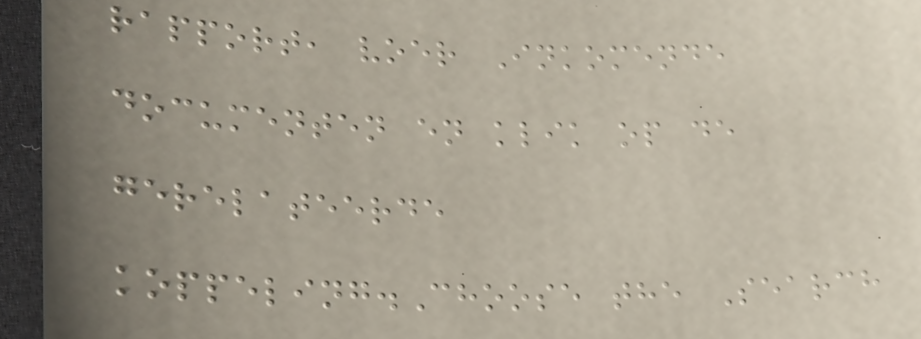rapport, voer Inkomende
documenten en klik op de
gerelateerde
koppeling.Choose the Search
